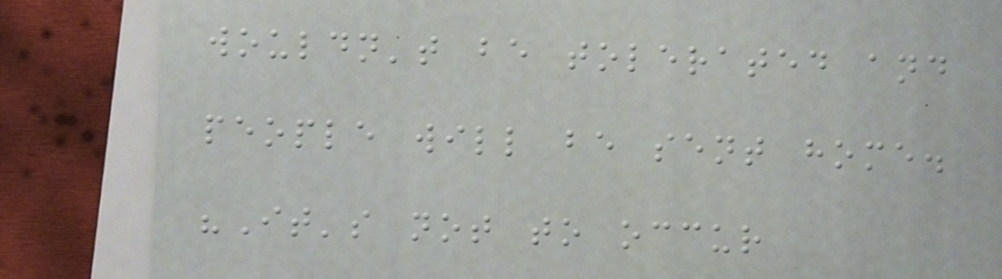wouldn't be tolerated and
people will be sent home.
"It's not to occur
